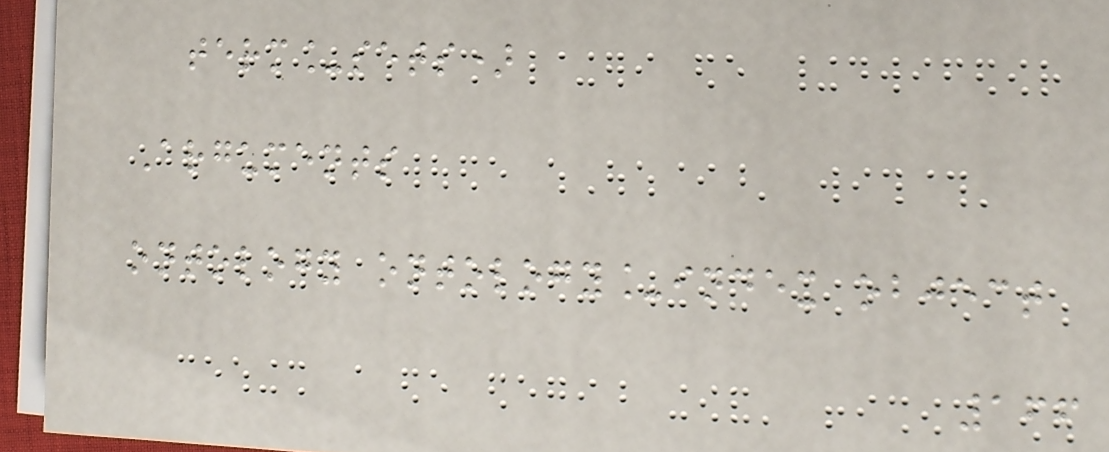term_sets)
Arguments
ontology ontology_index object
166
